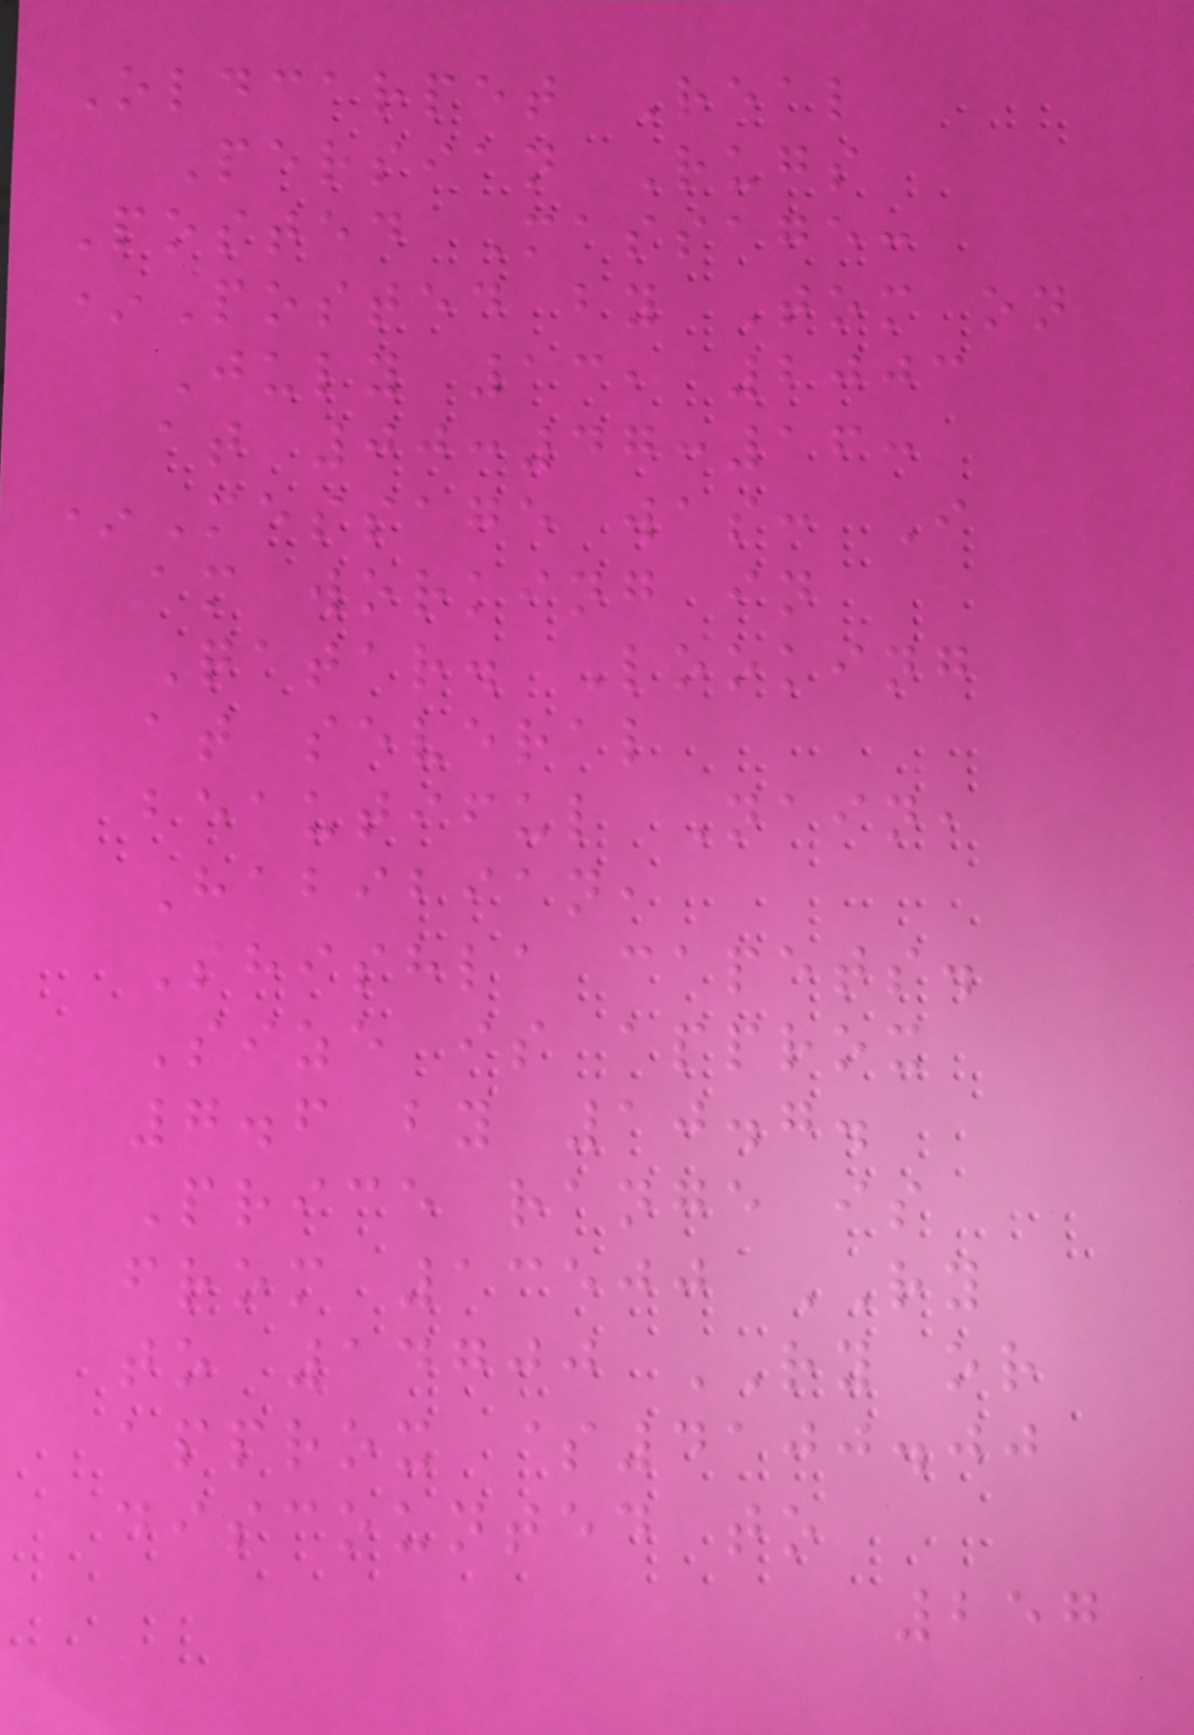Oldcarpet Real
Persian Rugs
Posted Massage:
*Posted by Tom on
July 13, 2003
at 00:47:16:
*Message was: I
am working in
Qatar. Looking
at several
beautiful Nain,
Habibian,
Shishla capets.
Size is approx
7.6 by 10.7.
Price range is
from 13500 RY
to 14700 RY or
approx $4100.00
discounted to
257
